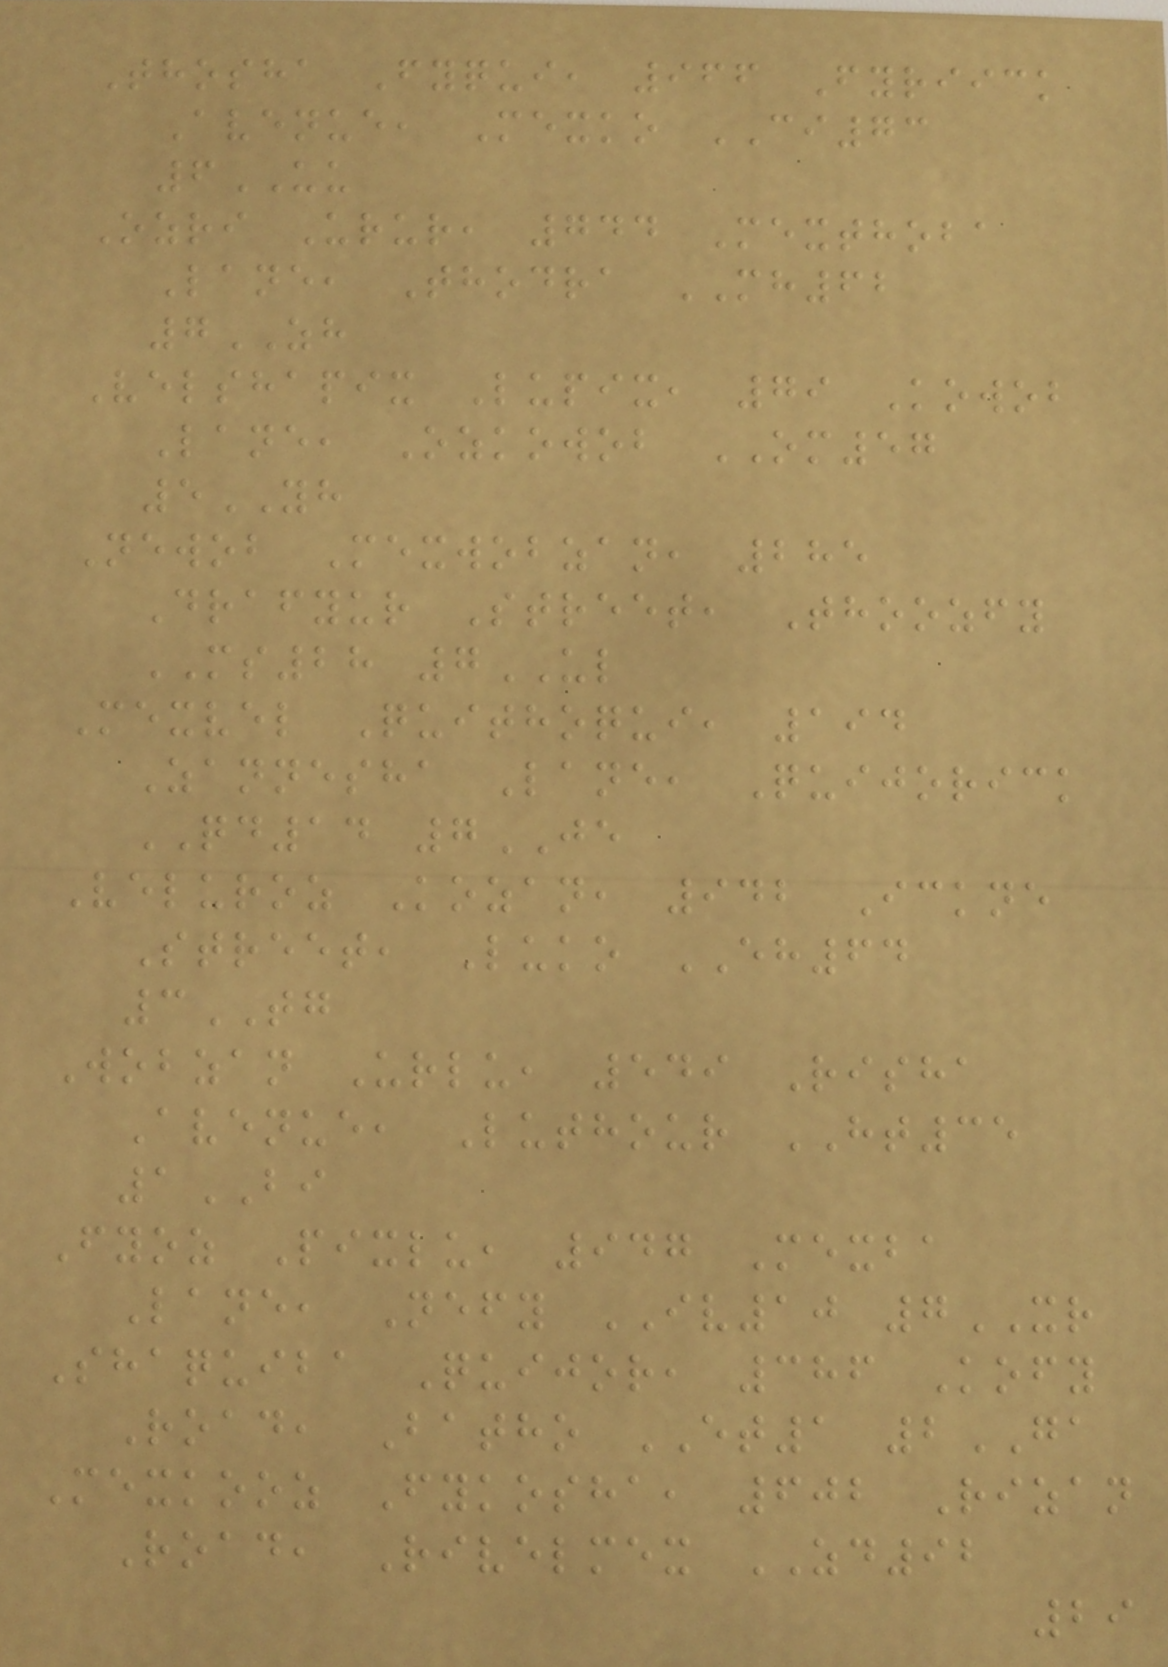Thosha Fyqui, 966 Fyriick
Avenue, Mexko CI73
6UU
Ozri Urur, 744 Mexthoba
Lane, Thodra MH62
7ZH
Velshapix Lupix, 79 Kowob
Lane, Ozkowob OM57
5YH
Newob Mexwobzan, 285
Drafyur Street, Thoozfy
MS28 7UL
Mexvel Quithoqui, 194
Zannesha Lane, Quijorick
QD14 7JE
Veluroz Kozan, 942 Ickne
Street, Luko EH64
3TG
Wobzan Urlu, 549 Risha
Avenue, Luthour HT35
1BI
Fyoz Pixlu, 947 Mexba
Lane, Nefy IV10 7XR
Shaquiba Quijor, 386 Kofy
Road, Batho ET1 2GA
Mexkooz Fykosha, 602 Rizan
Road, Rivelmex ZD92
29
